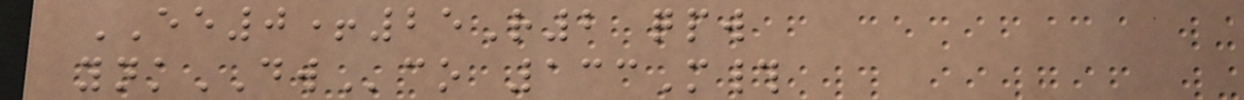EE0+25R2 qpw
ynkDWco 133M#
